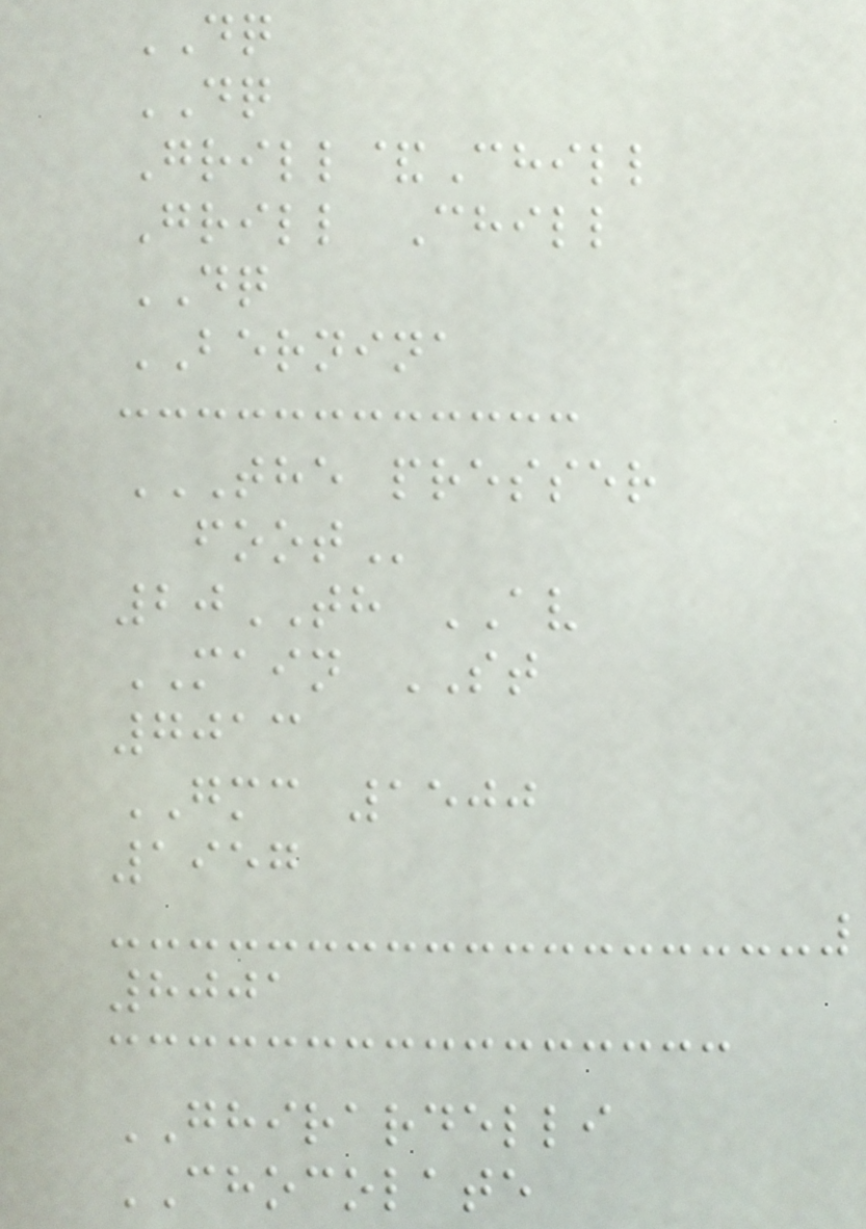DQ
DQ
Grill&Chill
Grill Chill
DQ
BERNINA
THE PRESSER
FOOT
20TH AV
MAIN ST
7013
GMC 1500
1957
8001
GHIRARDELLI
CHOCOLATE
